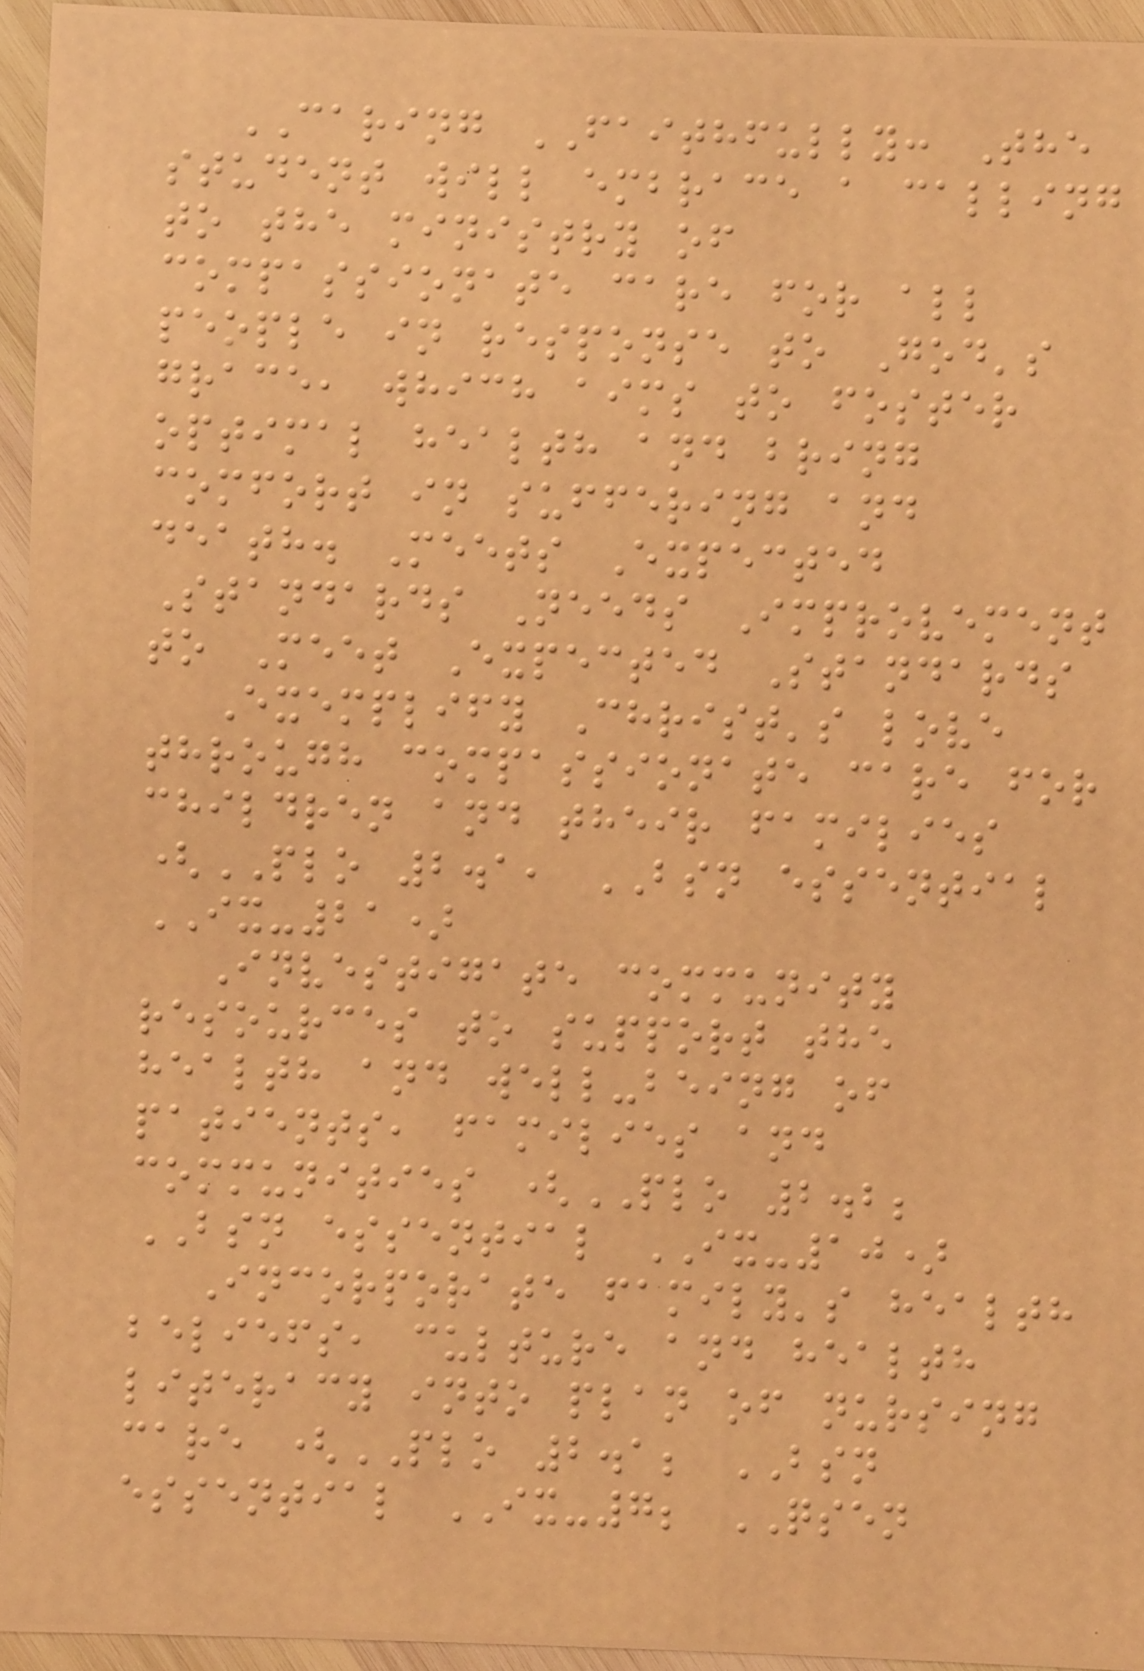CARING FAITHFULLY: The
student will embrace a calling
to the ministry of
compassionate care for all
people in response to God's
grace, which aims to foster
optimal health and bring
comfort in suffering and
death. Meets Expected
Standards Needs Improvement
to Meet Expected Standards
Exemplify Christ's love
through compassionate care for
children and their families
(PLO 2.1, BSN essential
IX-21)
Investigate community
resources to support the
health and well-being of
patients, families and
communities (PLO 2.2;
BSN essential IX-10)
Incorporate family's health
beliefs, culture and health
literacy into plan of nursing
care (PLO 2.1; BSN
essential IX-7; QSEN
